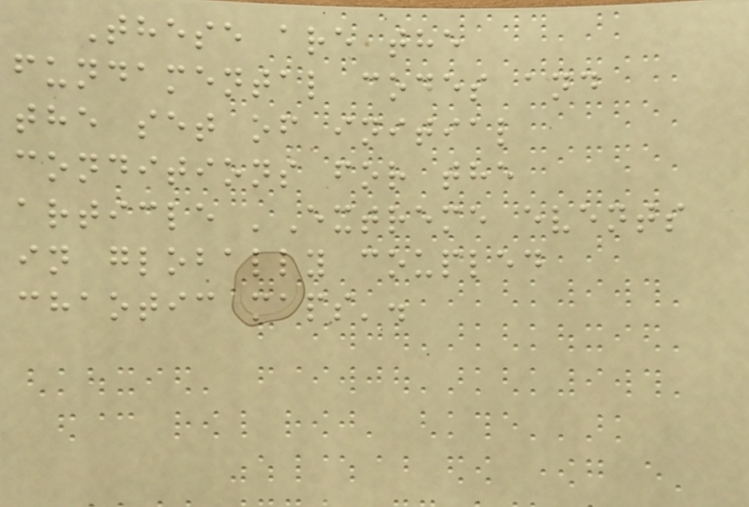These are the
fundamental codes and
the set of initial
conditions for the
article 'Extreme events
in globally coupled
chaotic maps'.
